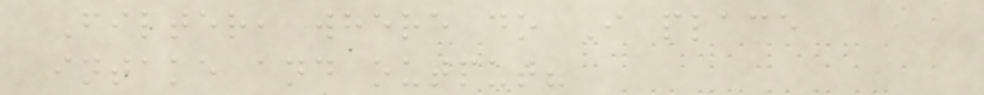Filter, where do I place
intake and output?
